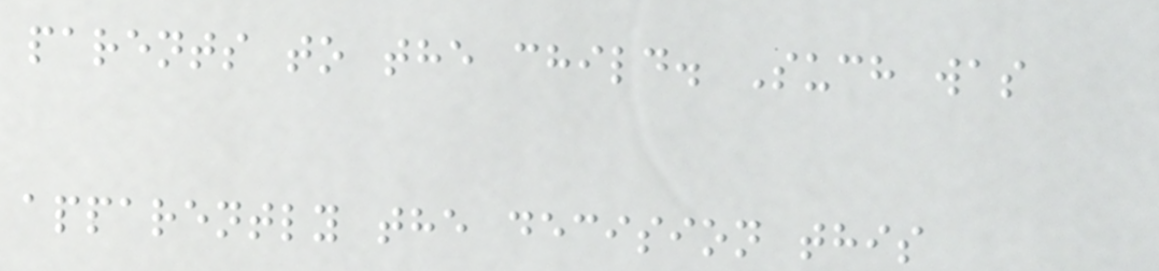parents to the child. Such was
apparently the decision this
